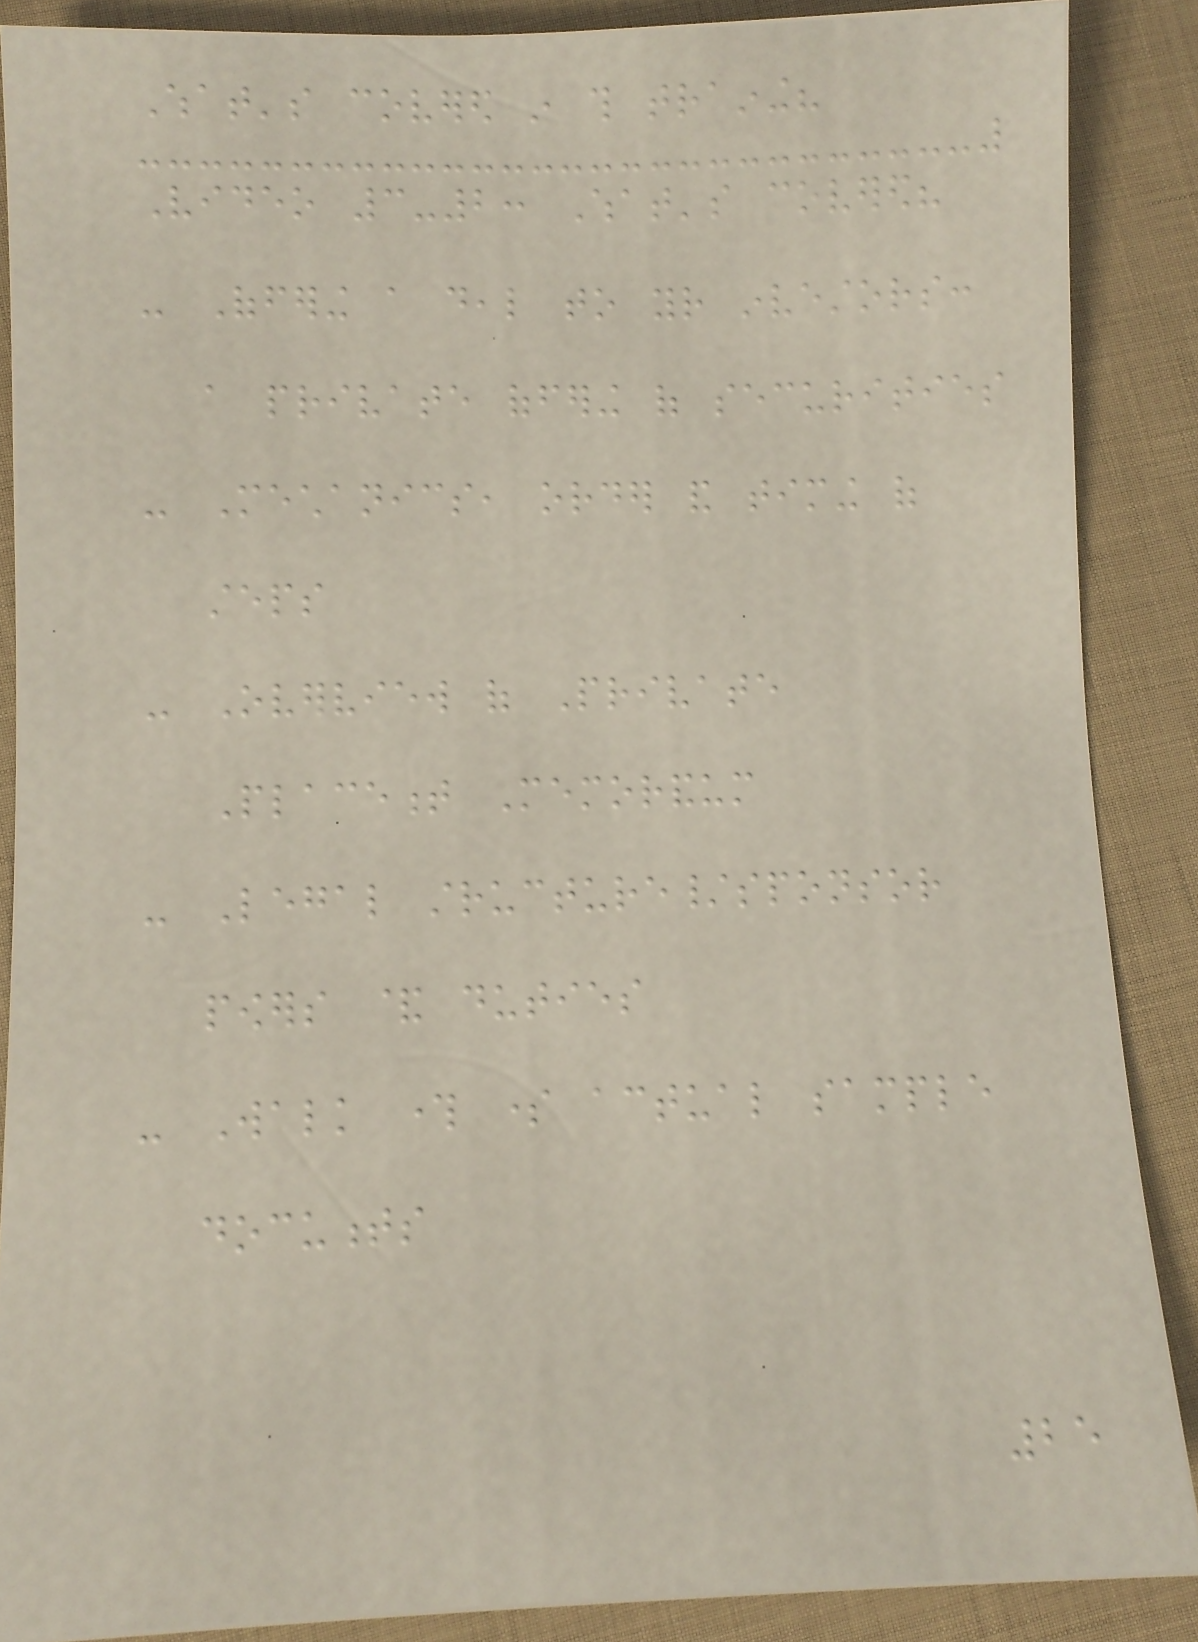What's covered in this training?
Video 3-2: What's covered?
- Offering a deal to your investors:
a private offering of securities
- Mechanics, order and timing of
steps
- Overview of Private
Placement Memorandum
- Legal structure/sponsor
powers & duties
- Walk through some actual sample
documents
25
